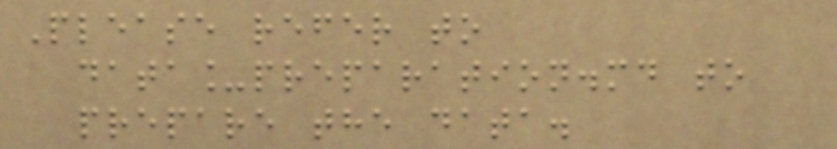Please refer to
data_preparation.md to
prepare the data.
